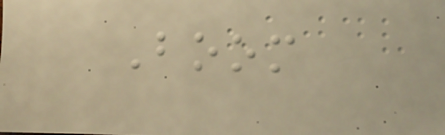Boom
